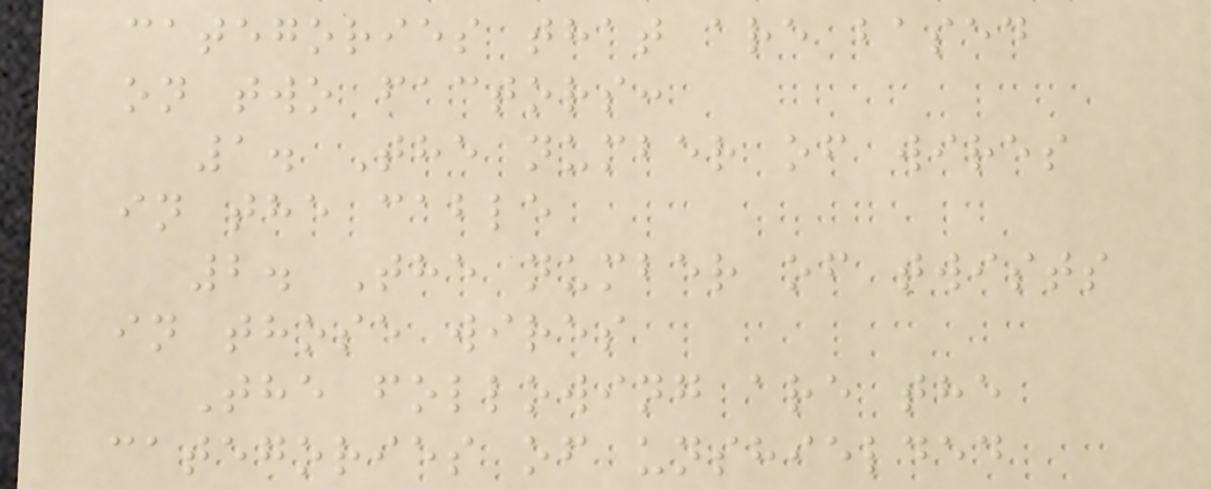categories that are based
on two factors:
1. The number of wires
in the cable
2. The number of twists
in those wires
The following are the
categories of unshielded
